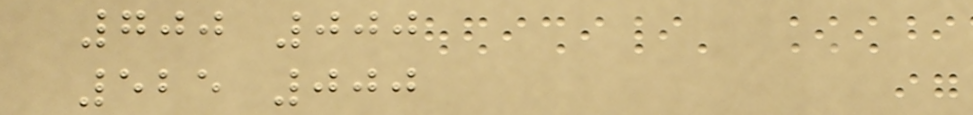700 000
525 000
